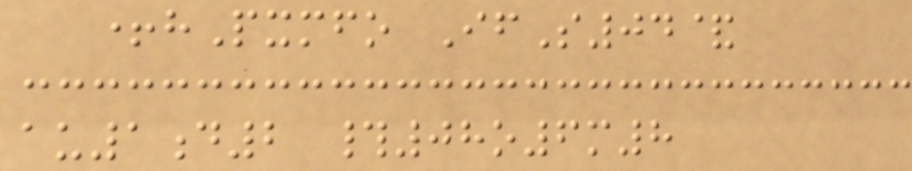+hPxmfo IfS04&
au1d2 #08o6m8
